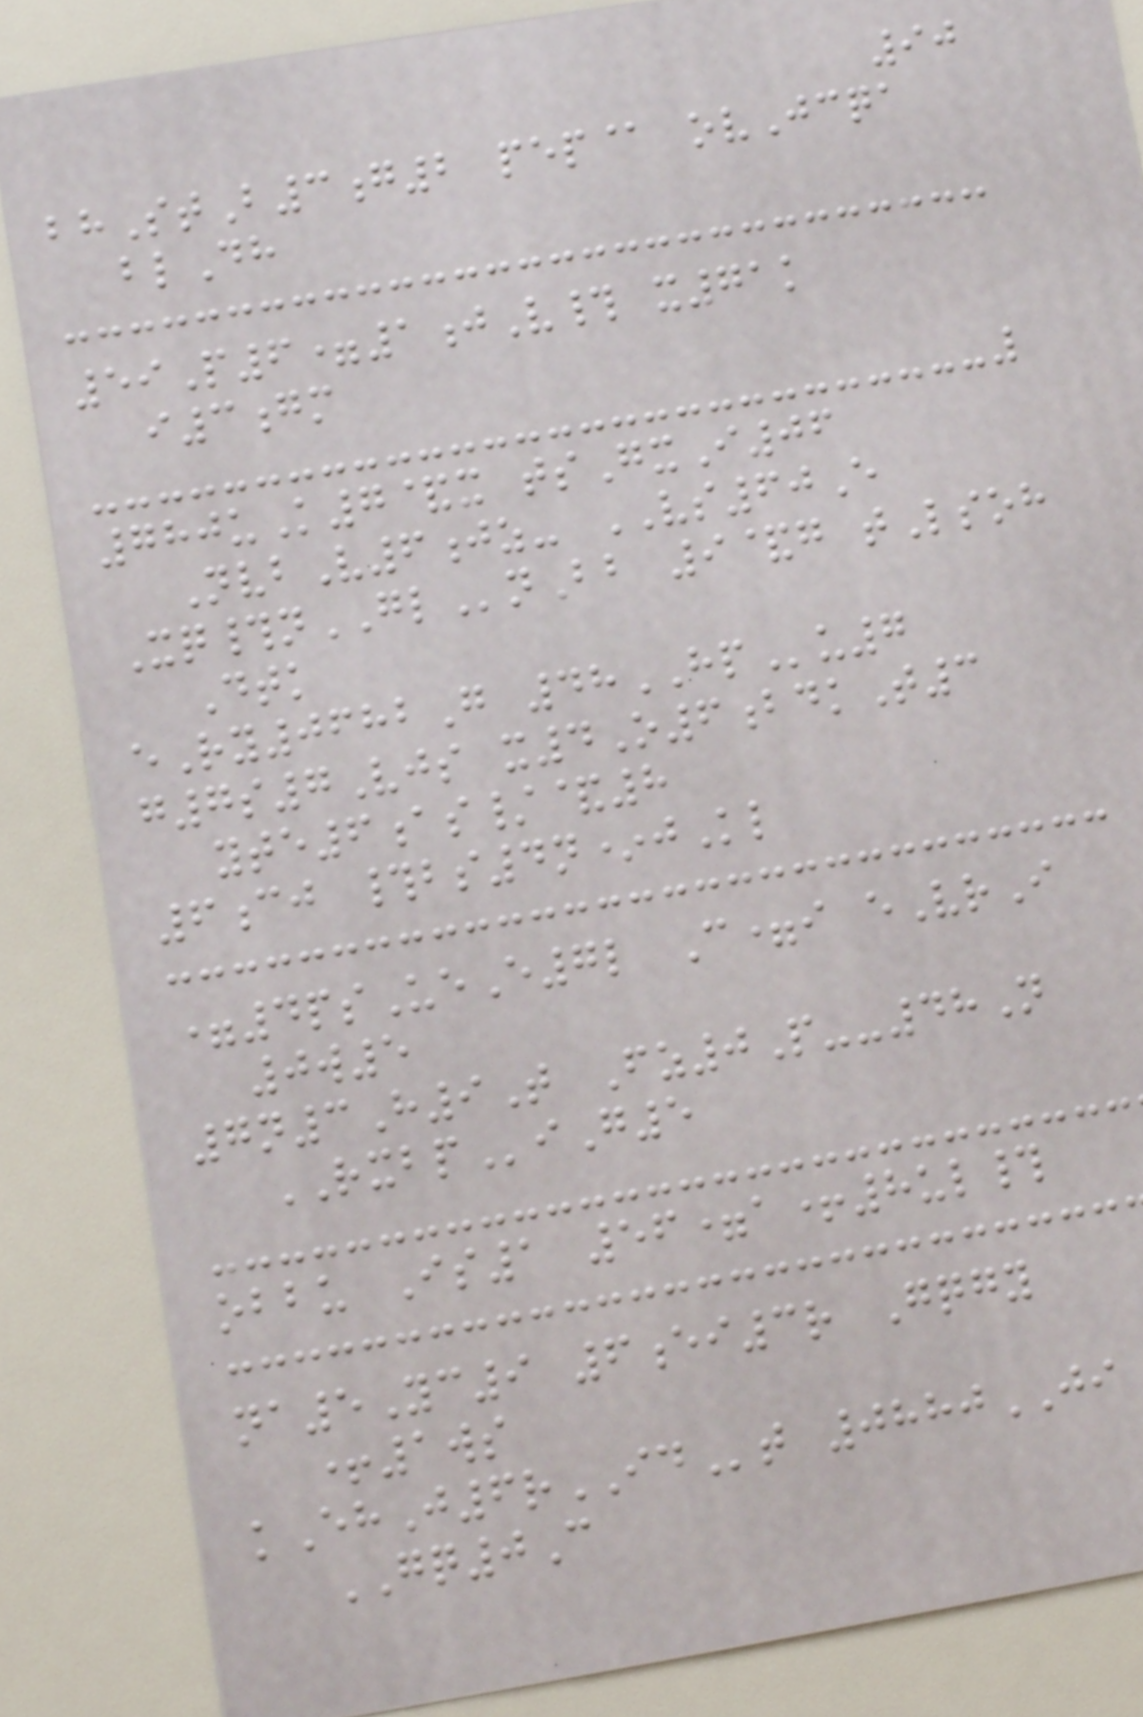90
bhStB3g2 pep@ ovJcqa
blDh
59P6=1jV# x71k
i3gm
780uK7&x tsGxI06
NvbV6jz- VS60E
Xq#nGLnBb 9&g tLsoh
Dtk
eRy0682G 48HPu7
g7s7Vjs x4O6bdkT3
yte6as/&8
6cj #bs4n*jKl
=4psUeE7l C=i eVrI
0w5
7n3H9T Fz0P--48N
RXBPiG5
obbu Is1 56=a+8ul#
na5Yc9 6ei3r Gqgy
+1ws
kEhJ6rIDt 0880JI
GQ0C
